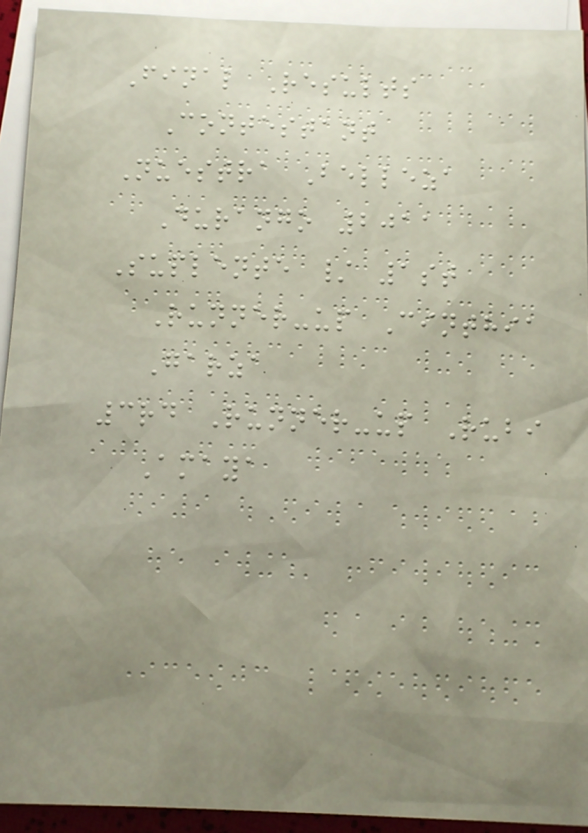Final Results
Contestant
Nuestra Belleza
Durango 2011
Suplente / 1st
Runner-up Cinthia
Garza
3rd Runner-up Rubi
Amaya
